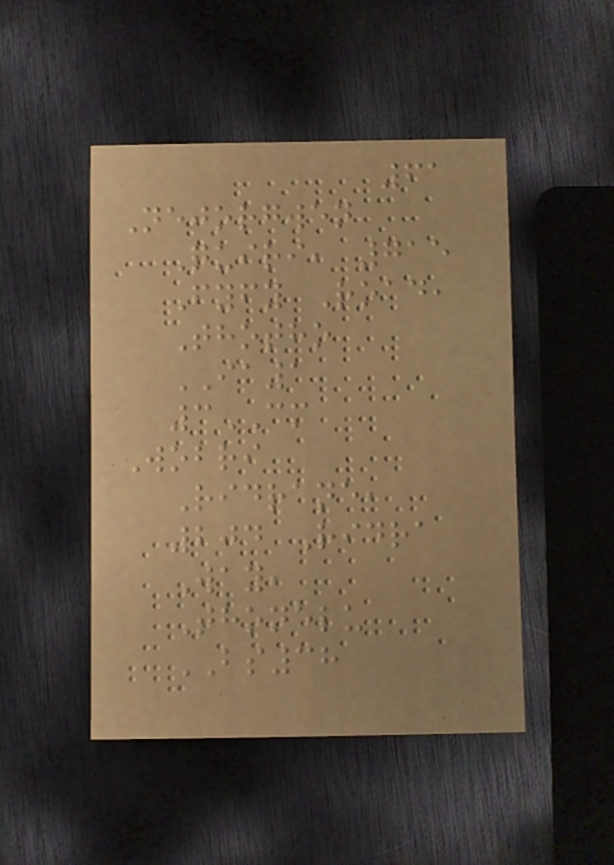61
Nejorgwen
Quiri, 715
Fyfy Road,
Thotho
IA1
3CM
Wobri
Ridrane,
204 Ridra
Way,
Thonelu
BS38
